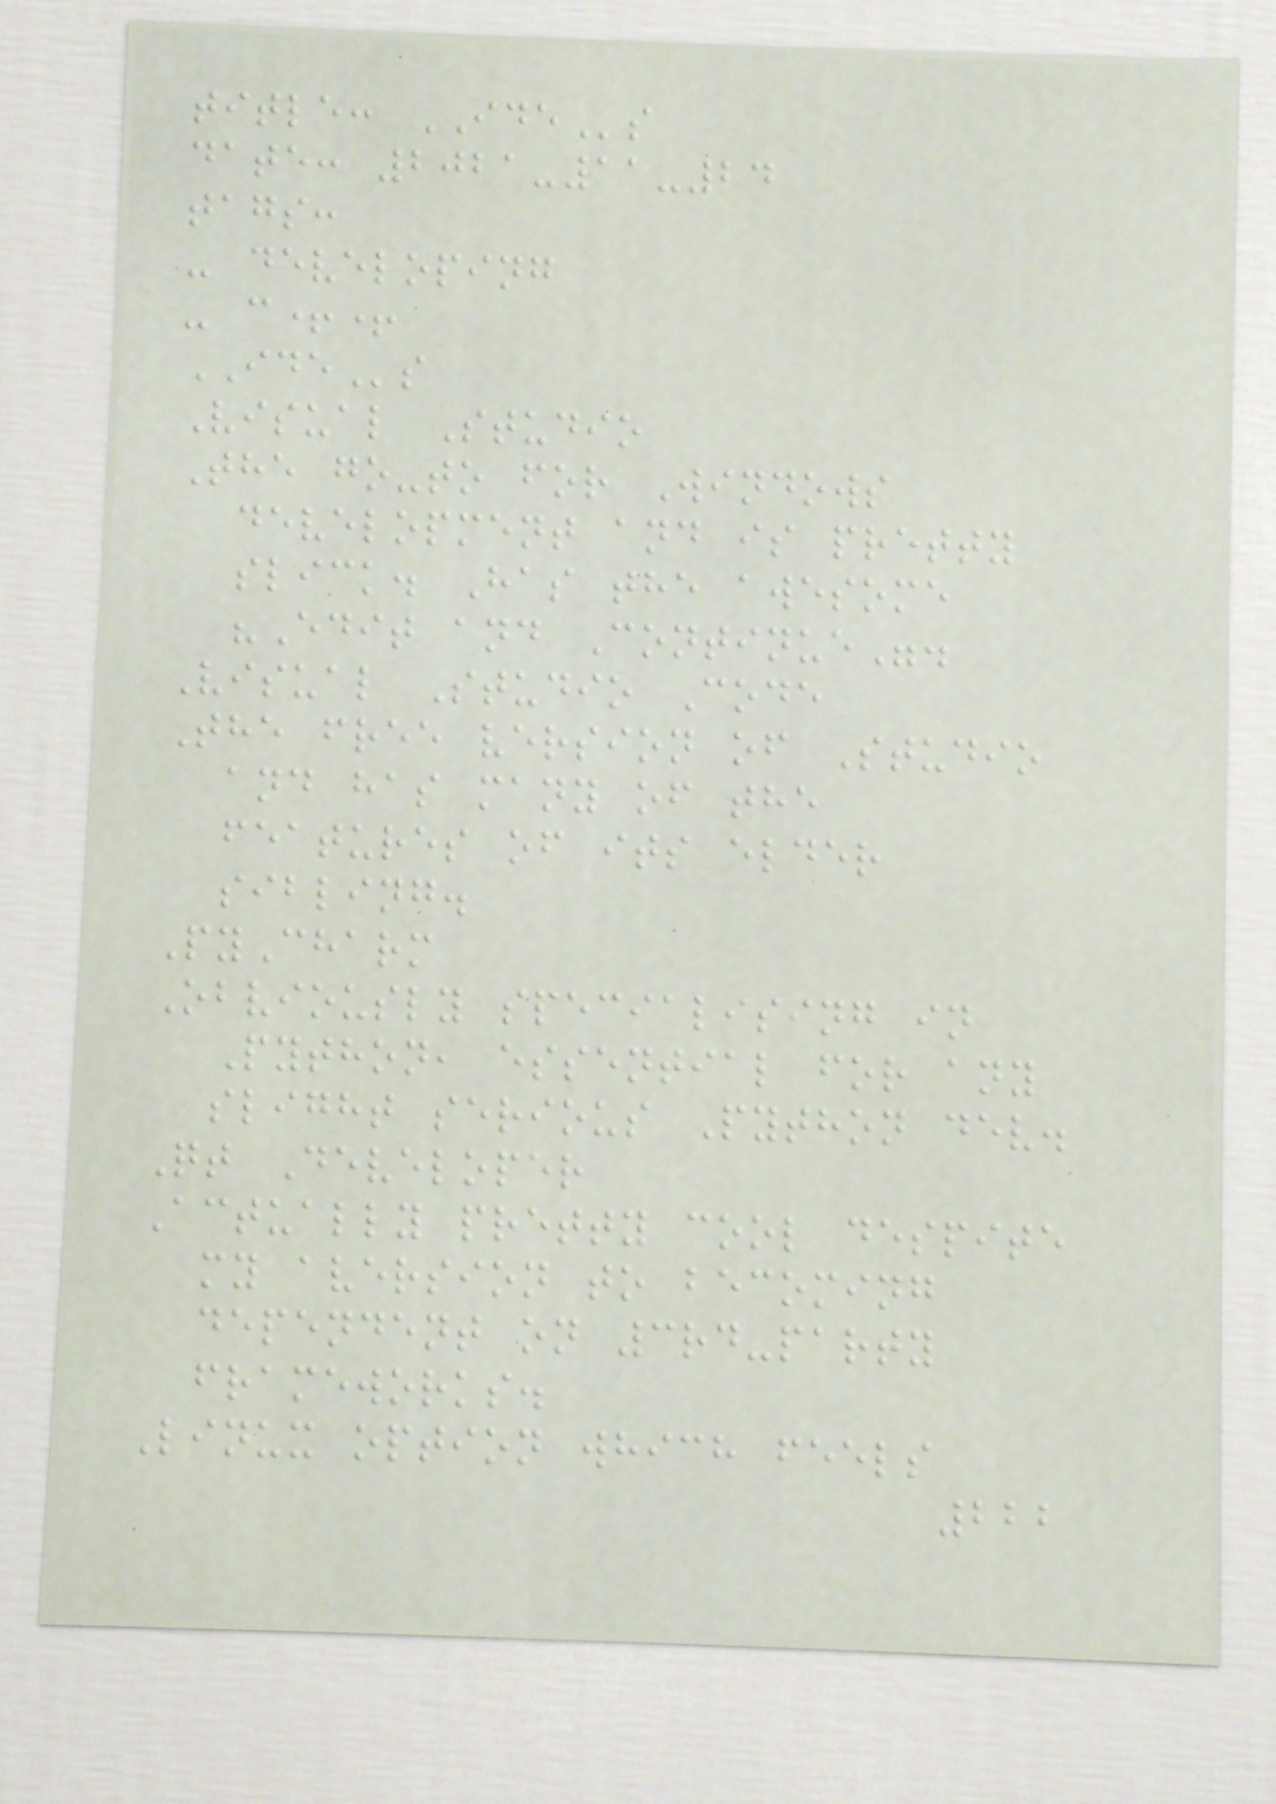title: IDEs
date: 2021-11-24
tags:
- developing
- c++
IDEs
Visual Studio
The go-to for Windows
development and is pretty
slick. Has the awesome
"Edit and Continue".
Visual Studio Code
The free version of Studio
and has many of the
features of its elder
sibling.
PyCharm
Obviously specialising in
Python, essential for any
slight serious Python dev.
Qt Developer
Actually pretty cool despite
my aversion to becoming
dependent on 3rd-party
frameworks.
Linux option which feels
222
